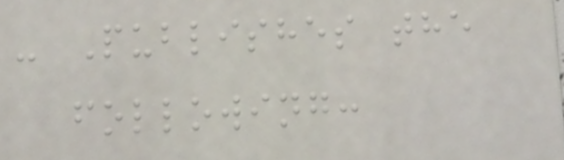- Publishes the
following:
